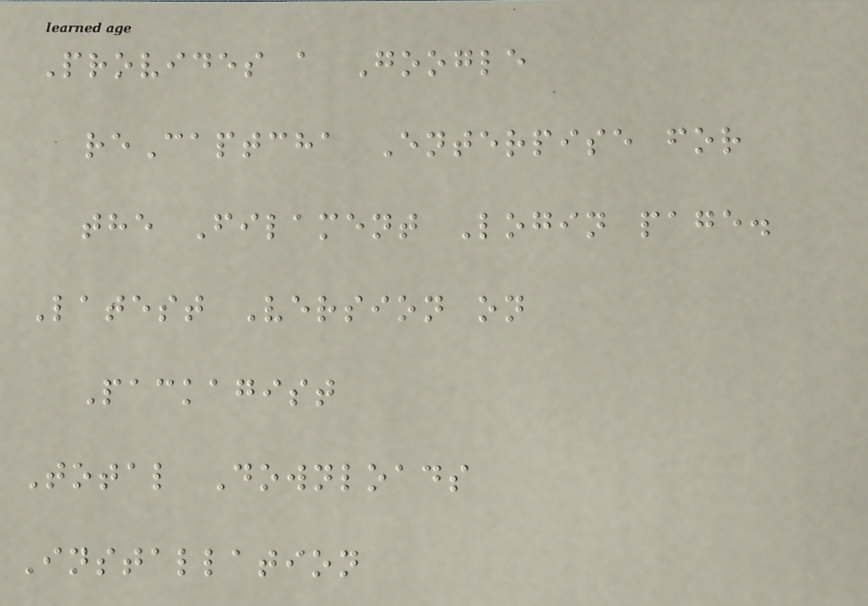Provides a Google
reCaptcha Enterpise for
the Filament Login page.
Latest Version on
Packagist
Total Downloads
Installation
